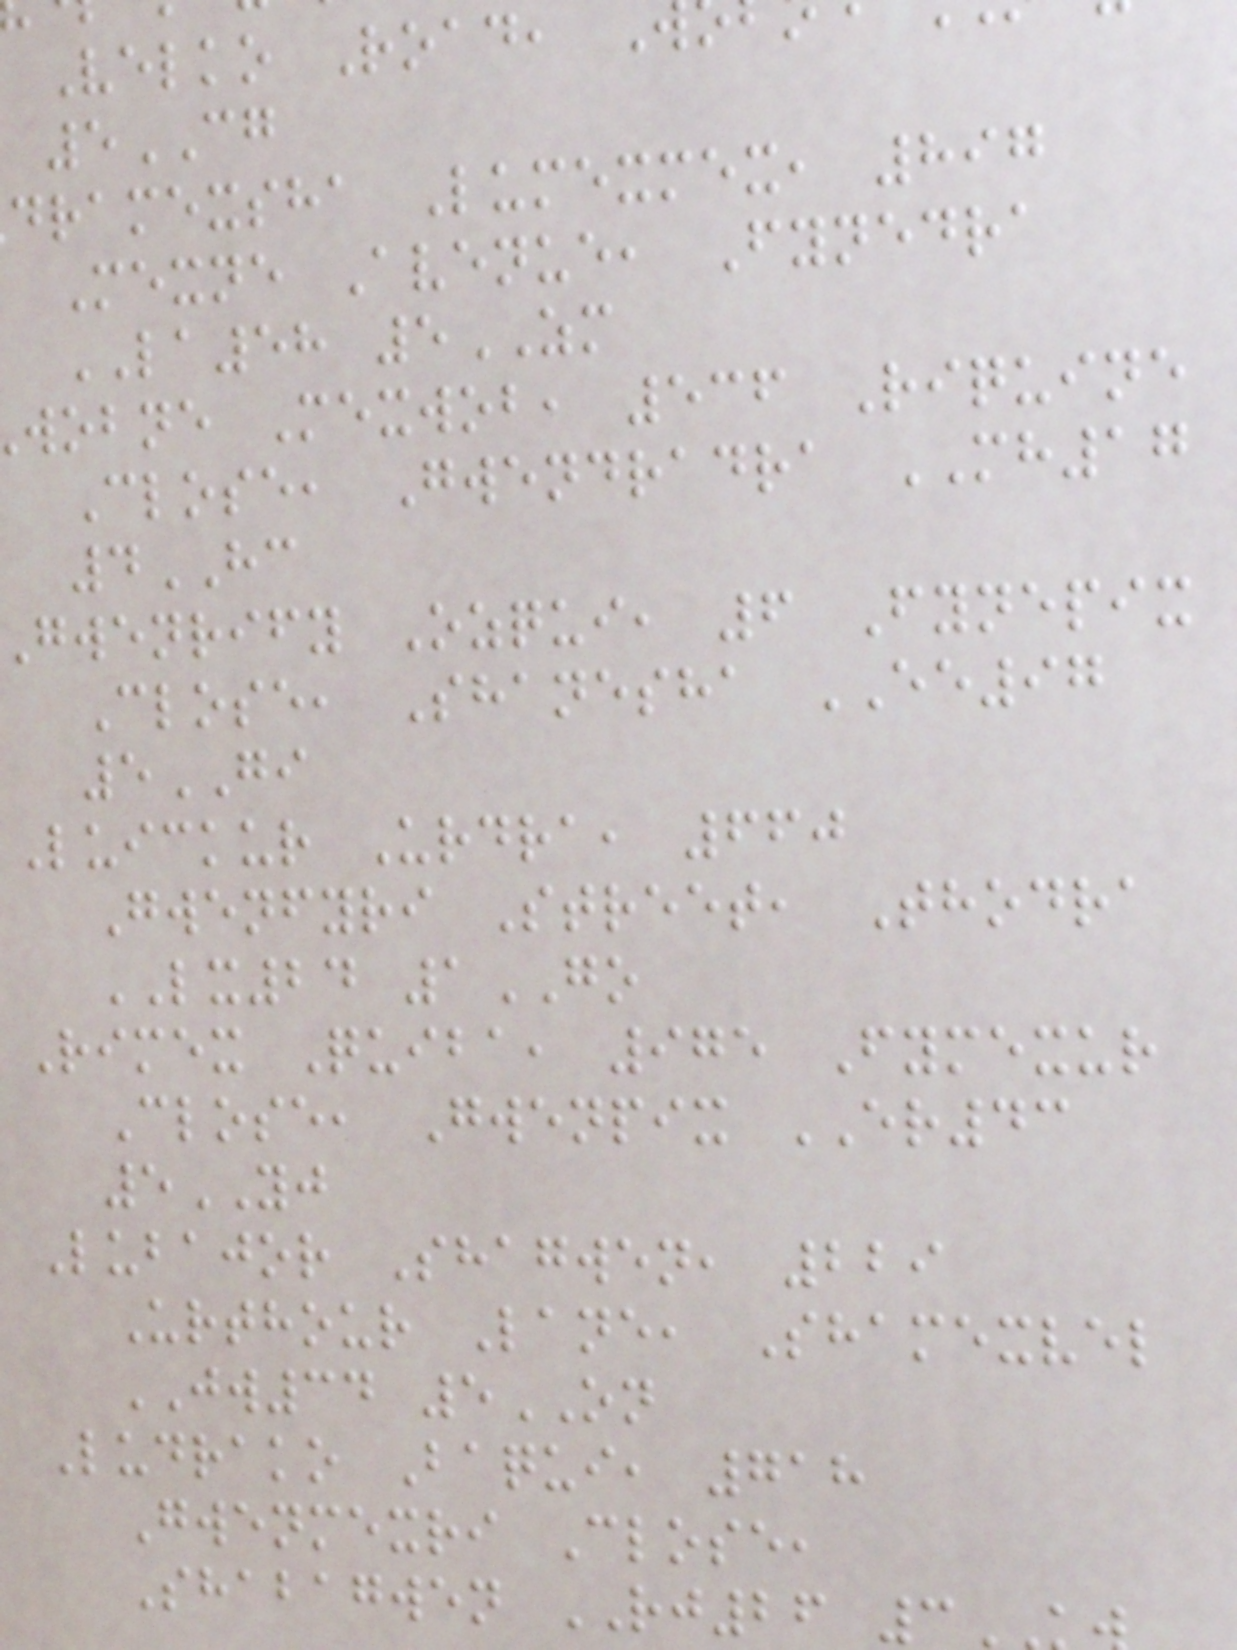Velko Road,
5CG
dramexsha Lumexmex, 897
Mexne Avenue, Fynedra
LA58 5ZM
wobne Mexwob, 536 Riquine
Close, Gwendradra MH17
4HC
gwenrify Ozqui, 6 Fynepix
Close, Shanesha EE97
5GI
Luickur Urdra, 660
Gwenfyri Street, Thodra
LX24 1GO
Rimex Quiba, 975 Fymexur
Close, Gwenpix ER43
5YJ
Lubajor Shagwen, 229
Urthour Lane, Shamexvel
JW34 5ON
Ludrako Baqui, 718
Gwenmexri Close,
Shabagwen RJ26 3
